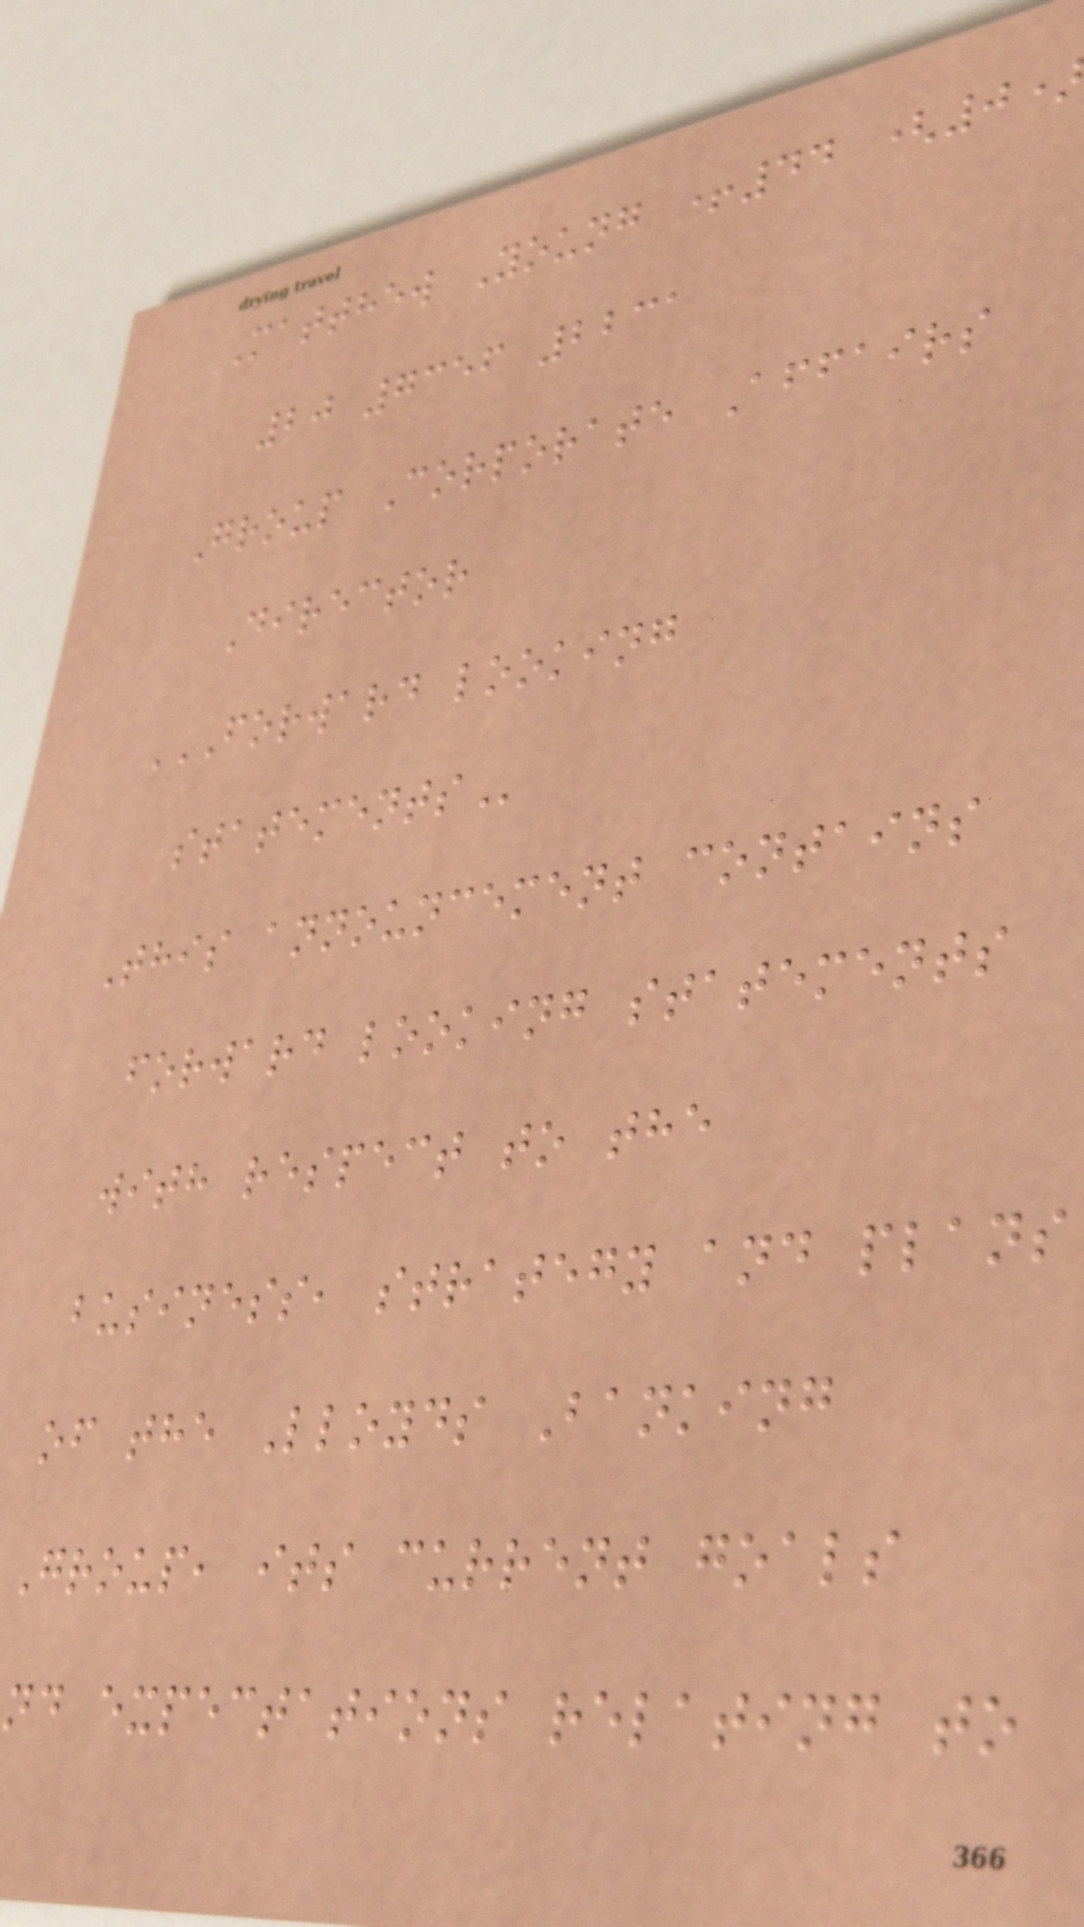Matthew Young +44 (0
20 7356 2231
Group Corporate Affairs
Director
FORWARD LOOKING
This announcement contains
forward looking statements
with respect to the
business, strategy and plans
of the Lloyds Banking
Group, its current goals
nd expectations relating to
